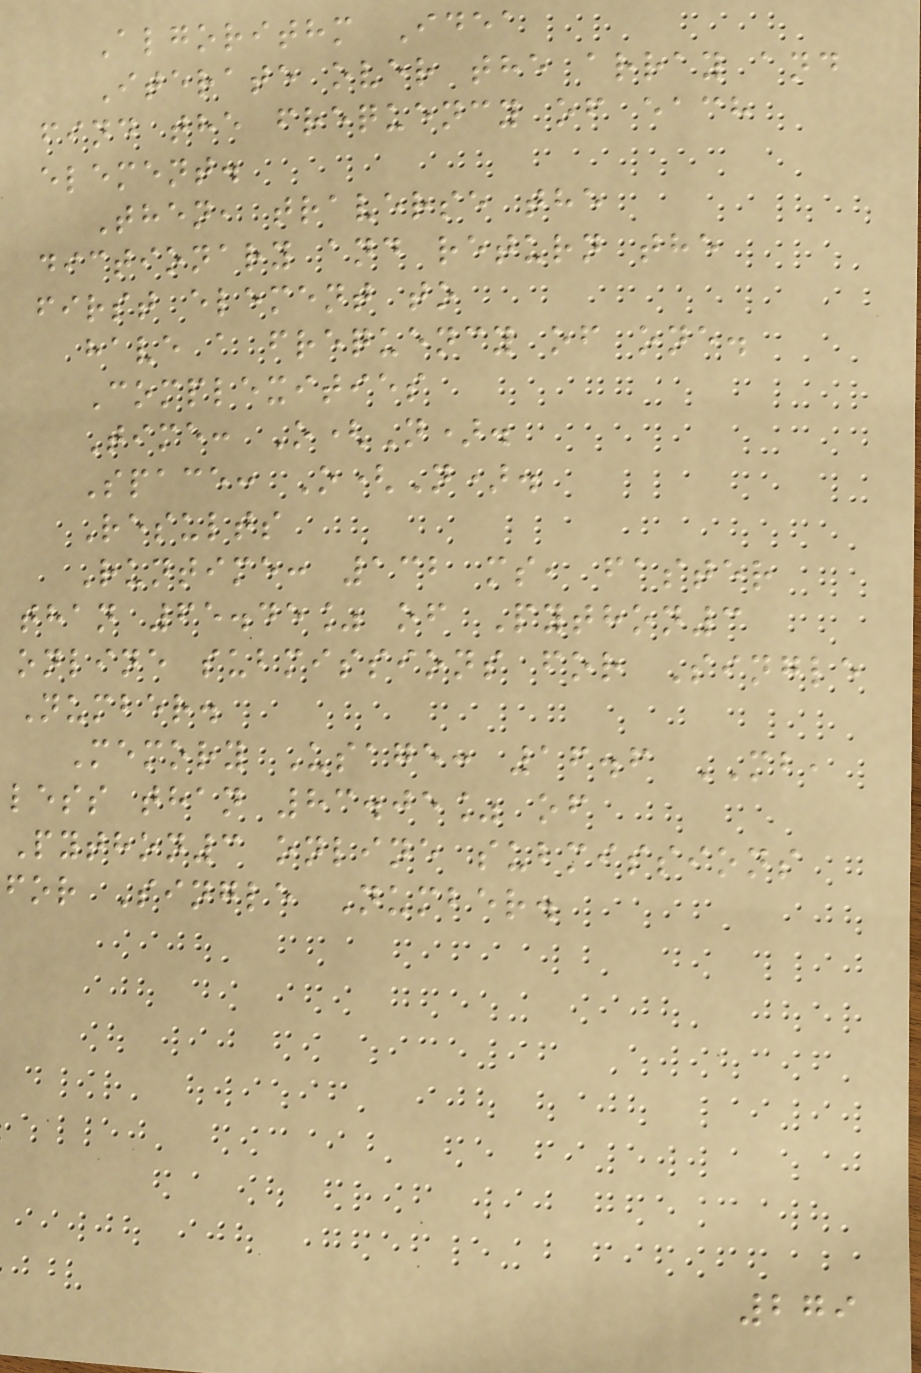Algorithm Idea
Iterate over the array and
find the frequency of each
element.
Then, traverse the
dictionary and return the
first element to
have a frequency of one.
Complexities
Time: O(N).
Space: O(N).
Results
Runtime: 132 ms, faster
than 65.45% of Python3
online submissions for Single
Number.
Memory Usage: 16.6 MB,
less than 83.05% of
Python3 online submissions
for Single Number.
279
